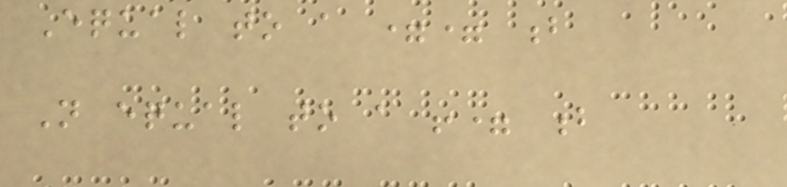Equal to a == b
Not equal to a != b
